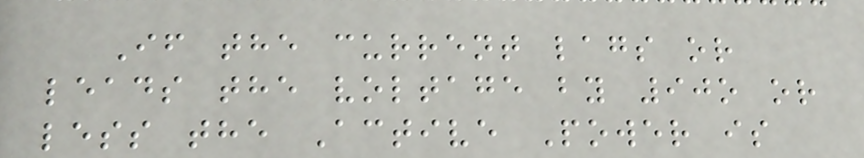If the current lags or
leads the voltage by 90o or
less the Active Power is
